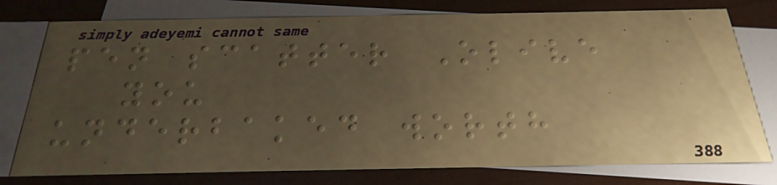pen scatter Olive
you
underbaked worth
